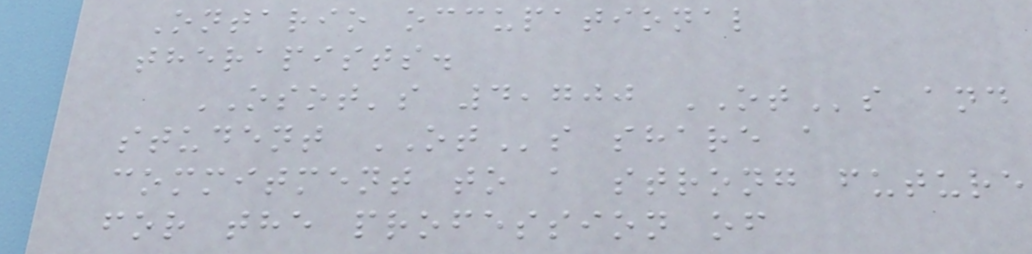Ontario occupational
therapists.
OSOT's 4,700 OTs and
student OTs share a
commitment to a strong future
for the profession of
